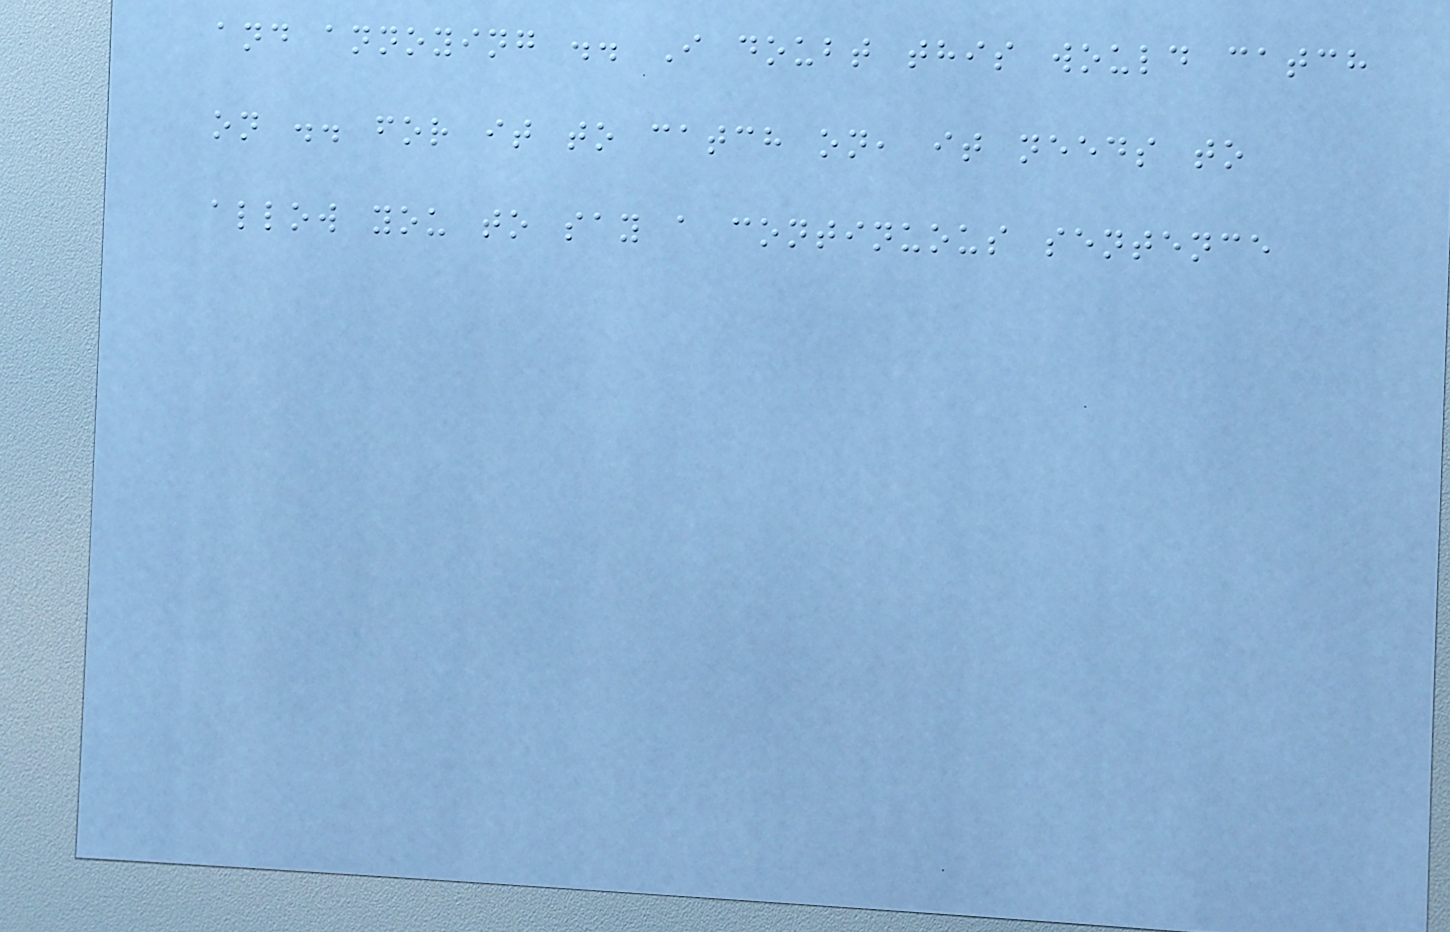and annoying .. I doubt this would catch
on .. for it to catch on, it needs to
allow you to say a continuous sentence
